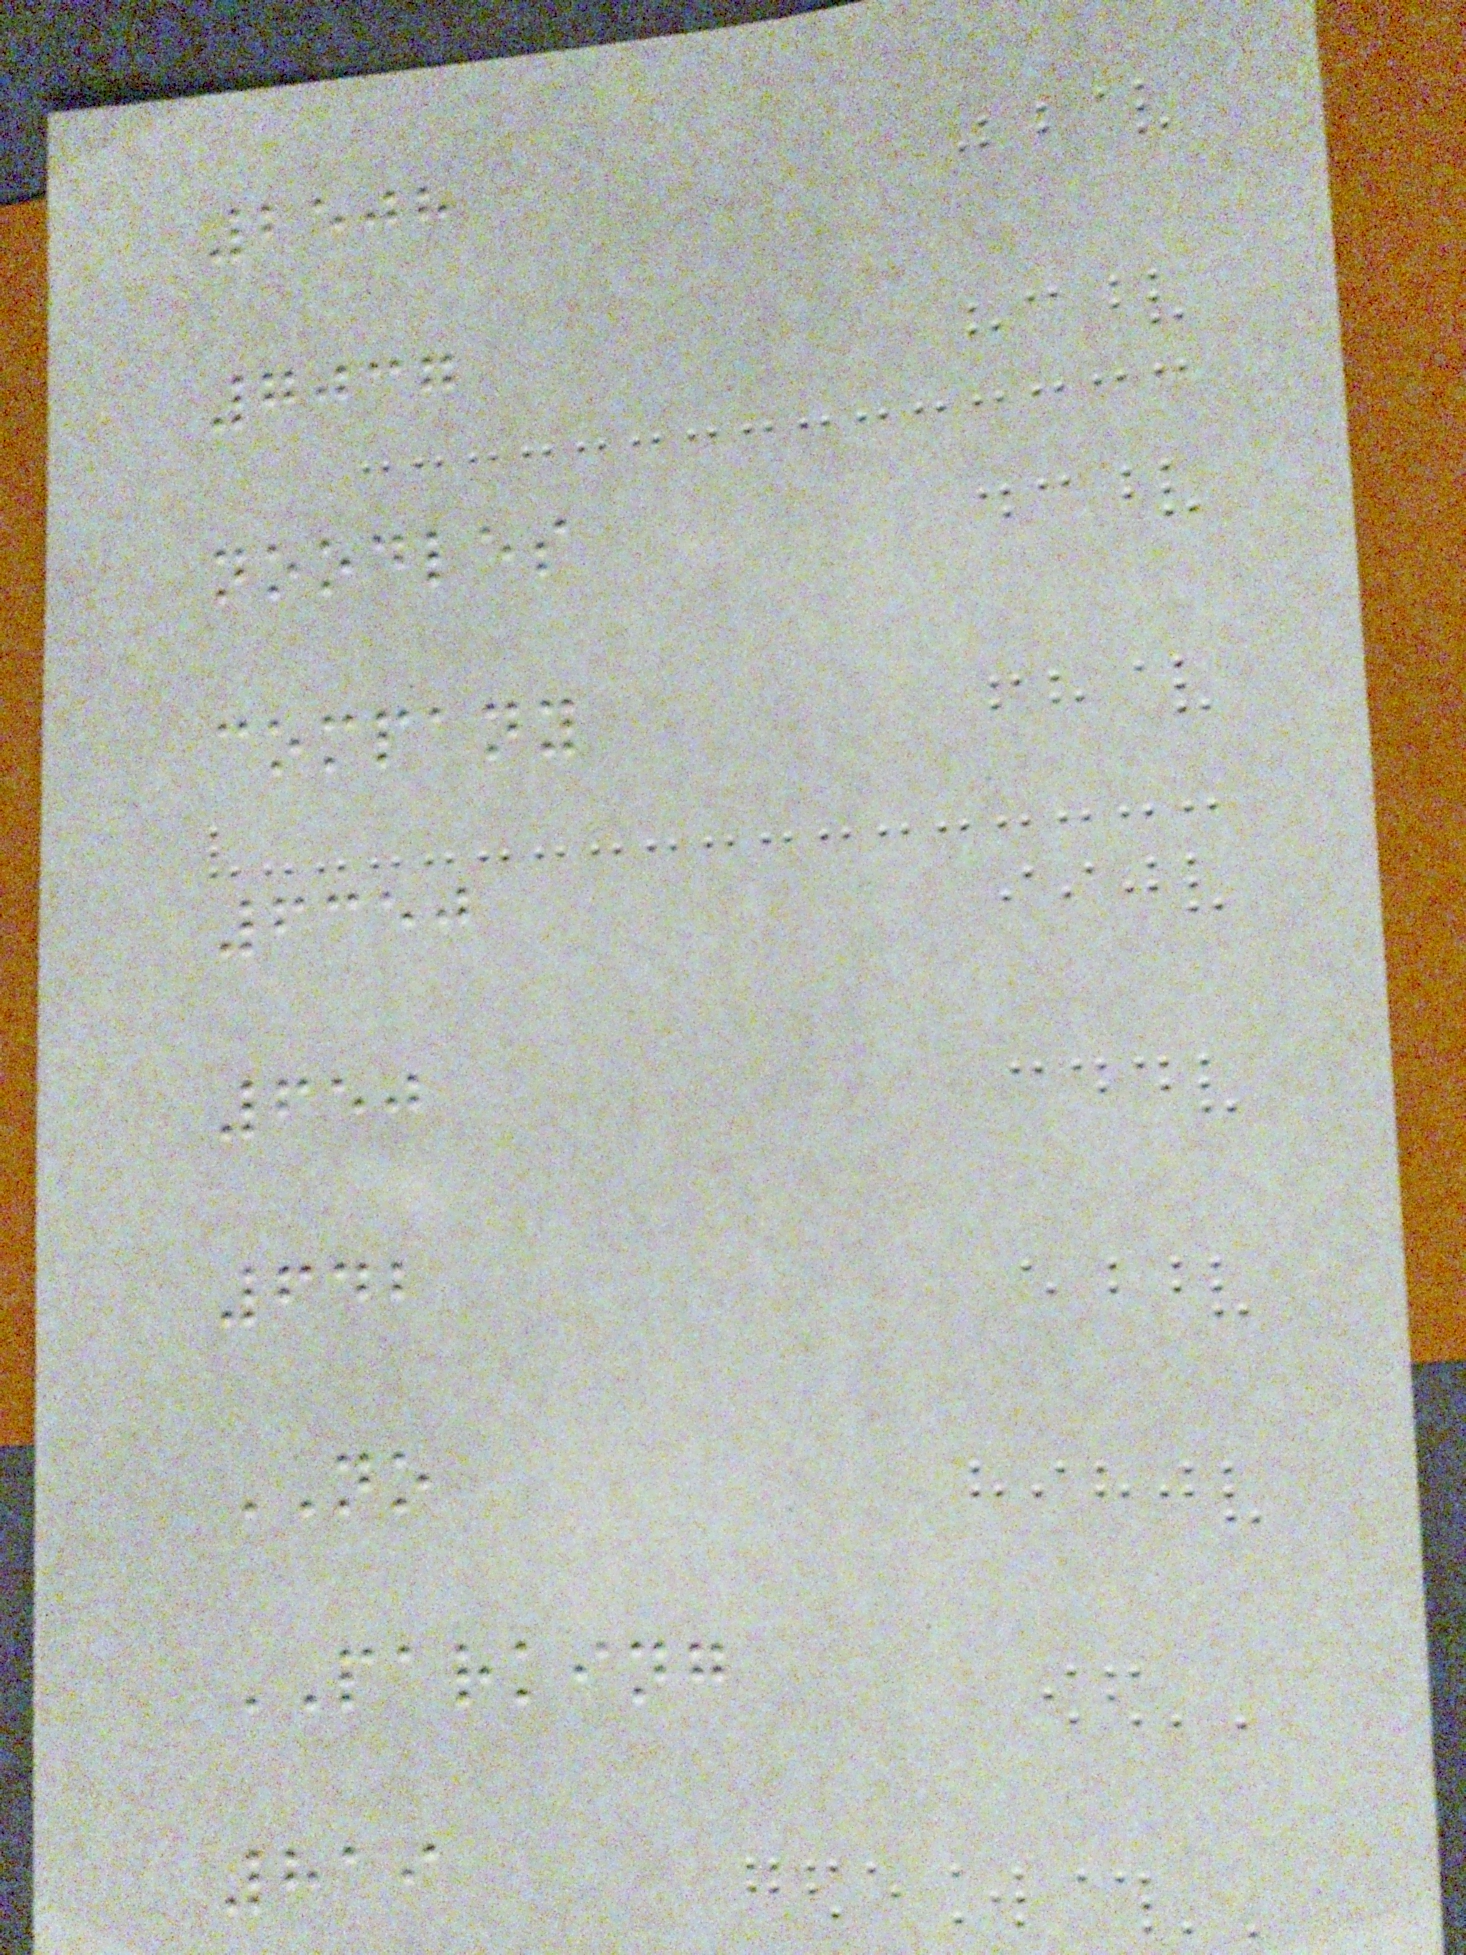2508
7037
noodles
company
6350
650
642
NO
PARKING
819
